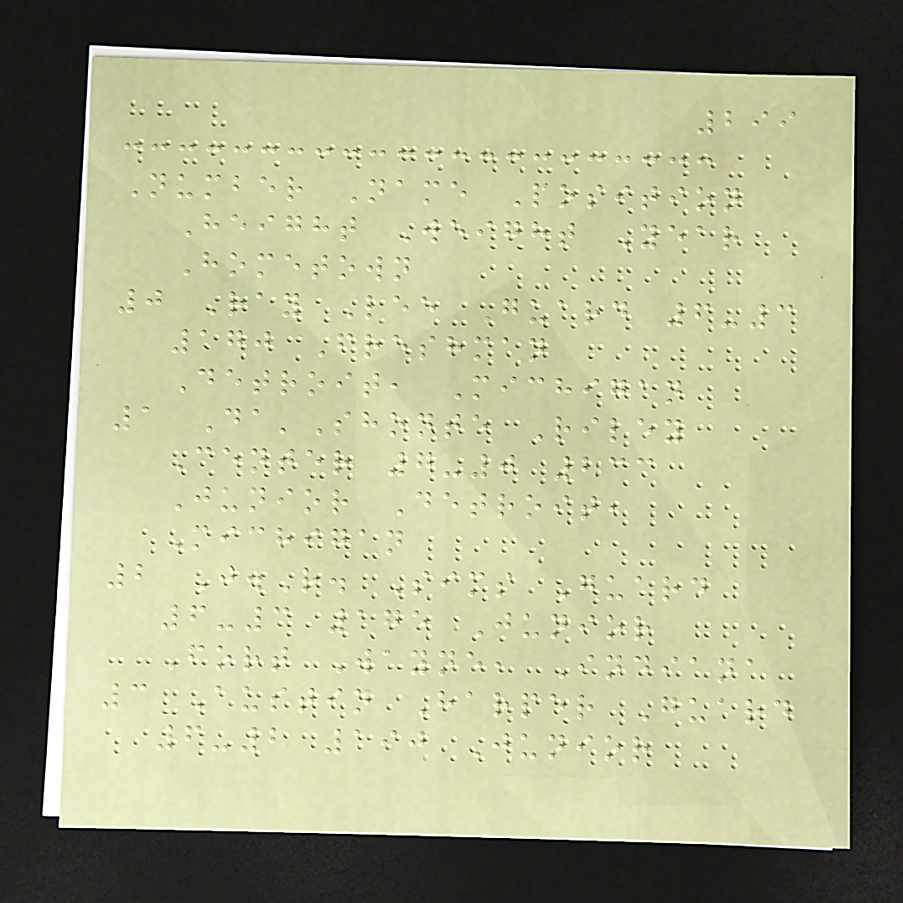299
Number Name Position
Height Weight Year
Hometown
0 Ray Lee Guard 6-3
170 Freshman
Detroit, Michigan
1 Da'Shonte Riley
Center 7-0 233
Junior Detroit,
Michigan
2 J.R. Sims Guard
6-3 175 Junior
Fort Wayne, Indiana
3 Austin Harper Guard
6-2 190 Junior
